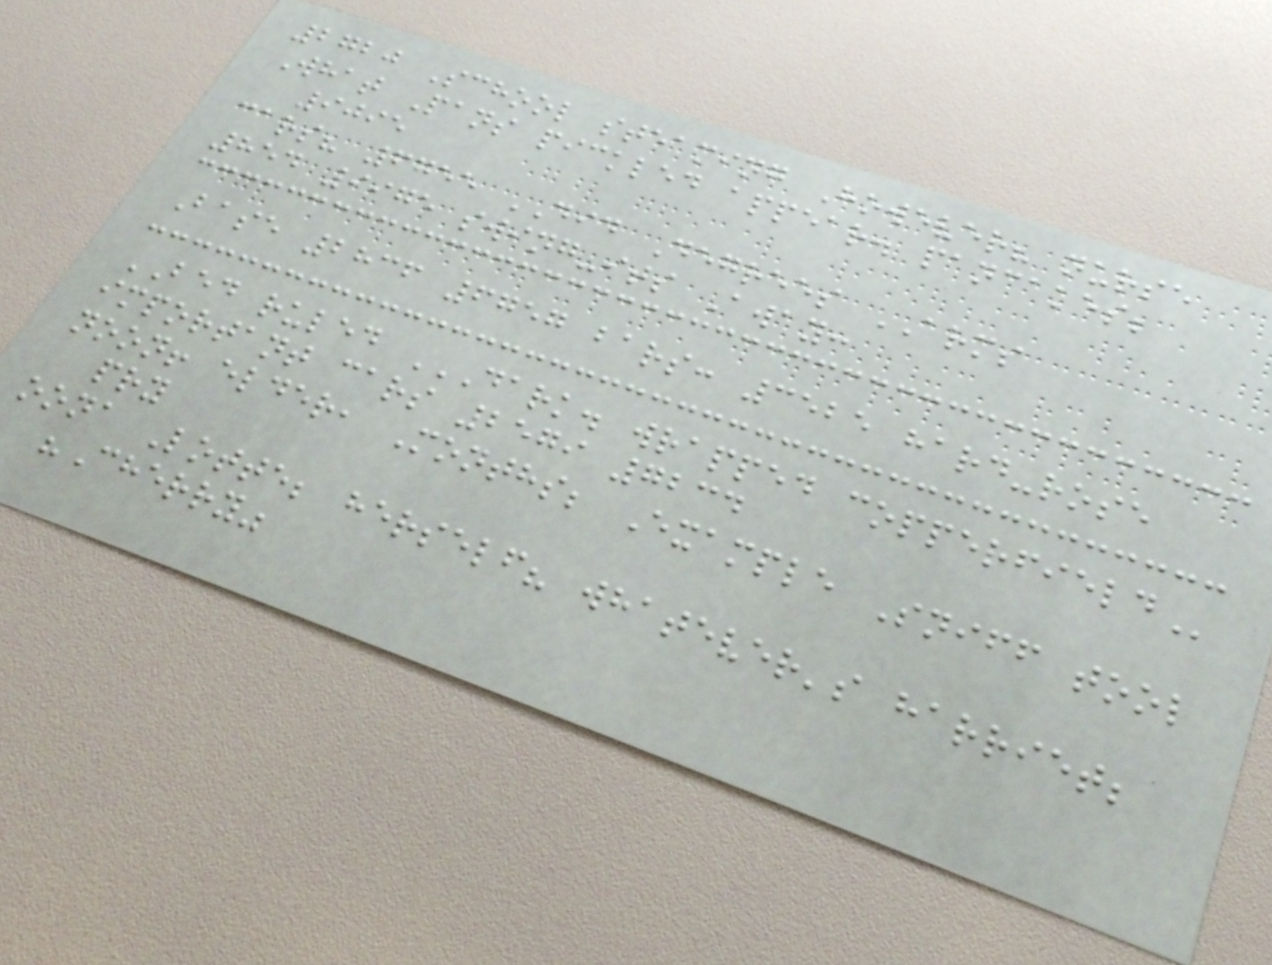2720 School steaming However? nurse
What Pans pickled appear. pancakes;
9095
cars? 6755 DID Degrees ARMS
854 9975 swing-its Away:
Base 2836 6757 bars: 3525 hard-rose
BED ruled DARK. WRAPPED COPPERFIELD
important cars 2579 7234
noon! elder, Months; Example Sniff tool
pry
oona Lotte; herself? whatever's harriet;
"Cherry"
